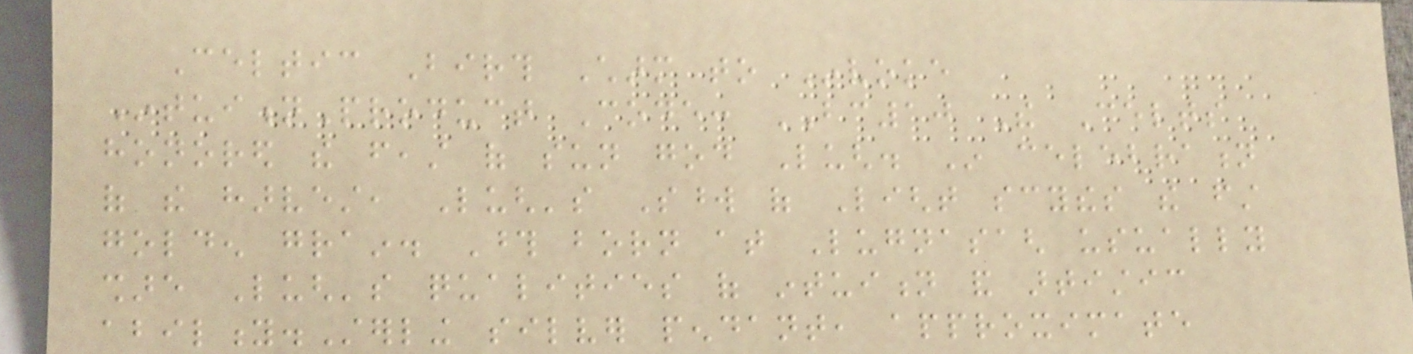Celtic Birth Charm to Invoke
IntuitionProduct Code: BC10 The Celts
honored the feast of sun god Lugh. In celebration
of the harvest, Lugh's Sword of Light scythes the first
golden grain. Those born at Lugnasagh usually
share Lugh's qualities of intuition and artistic
ability.Sterling silver pendant, approximate
